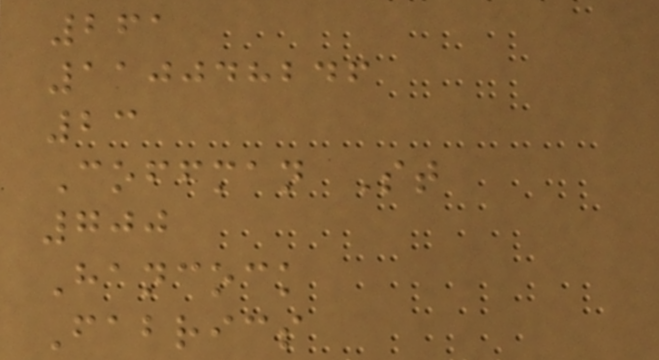261
110048246
23
Coffman St
700
Hancock
Fabrics
